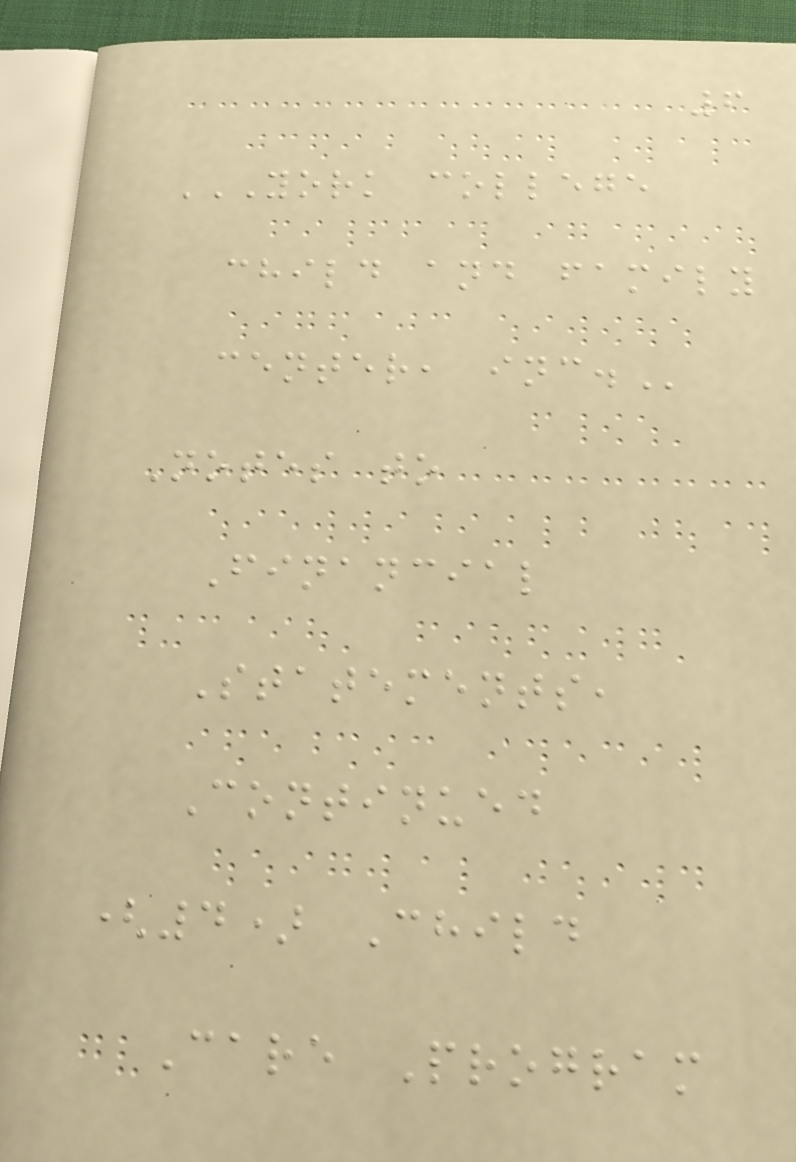6
YORK COLLEGE
CHILD AND FAMILY
CENTER, INC.
Notes to
Financial
Statements,
Continued
(4) Child
Care Program
